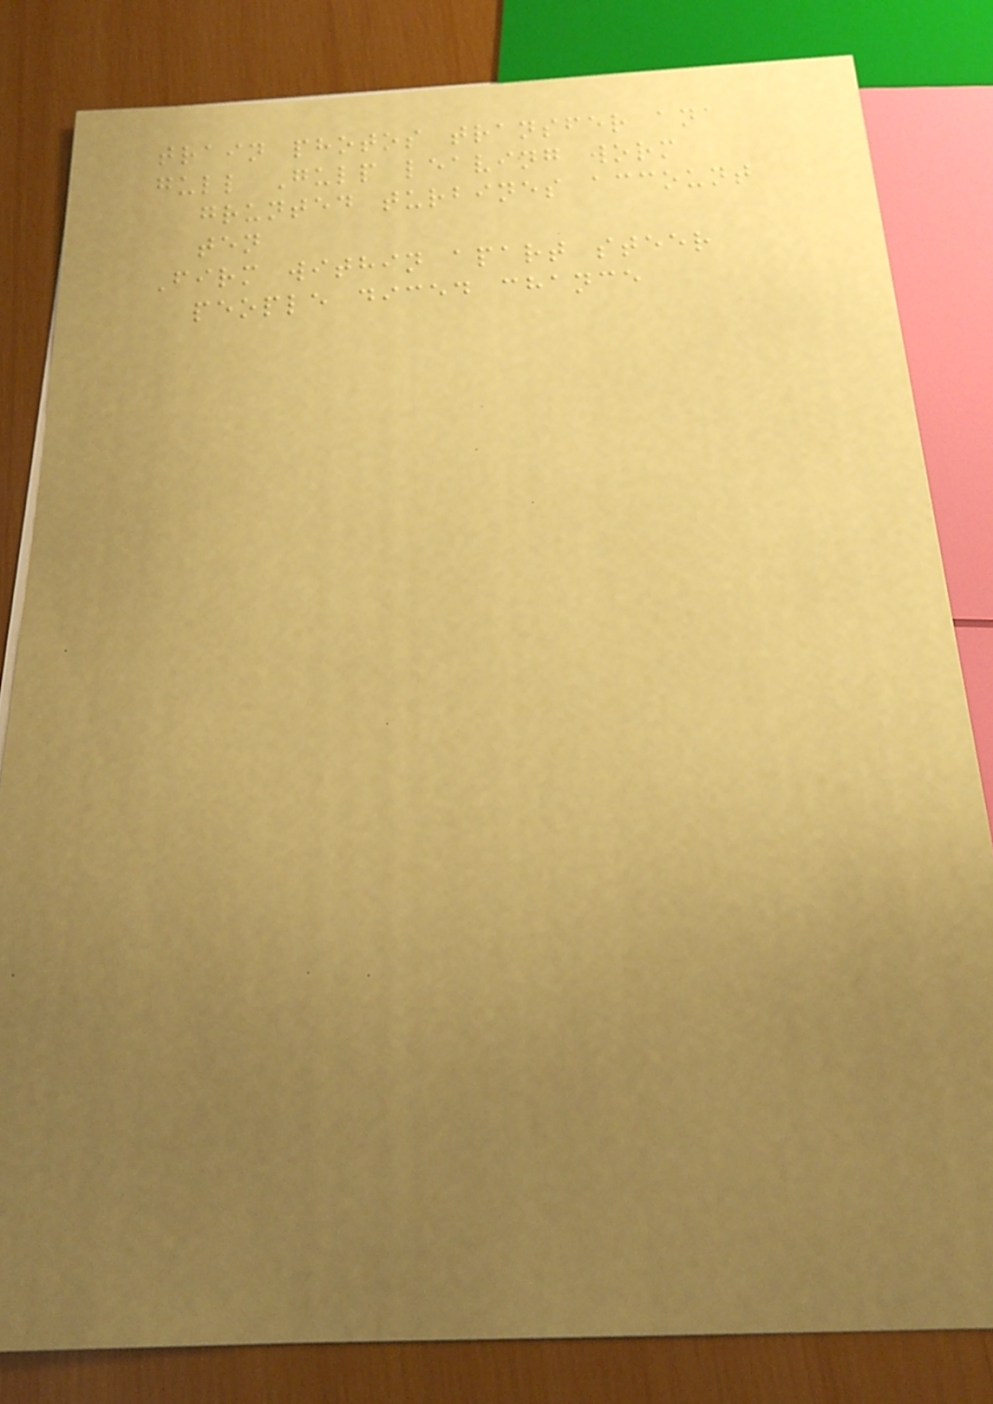train photos transfer ana
gull Gulp leaving worm
grunted turbines account
ten
Firm within apart steer
people diced chance
